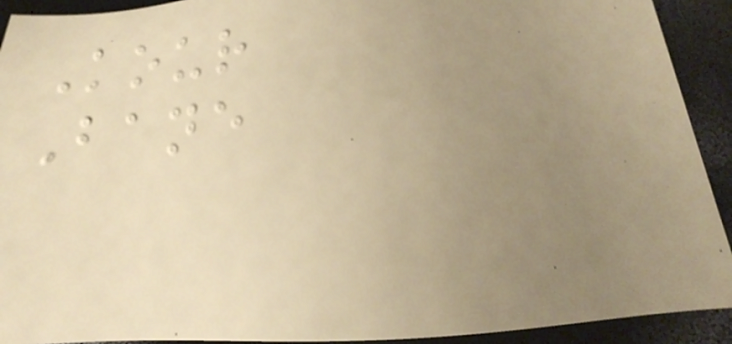Kour
Bane
